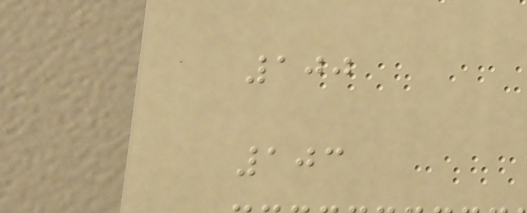100
103
